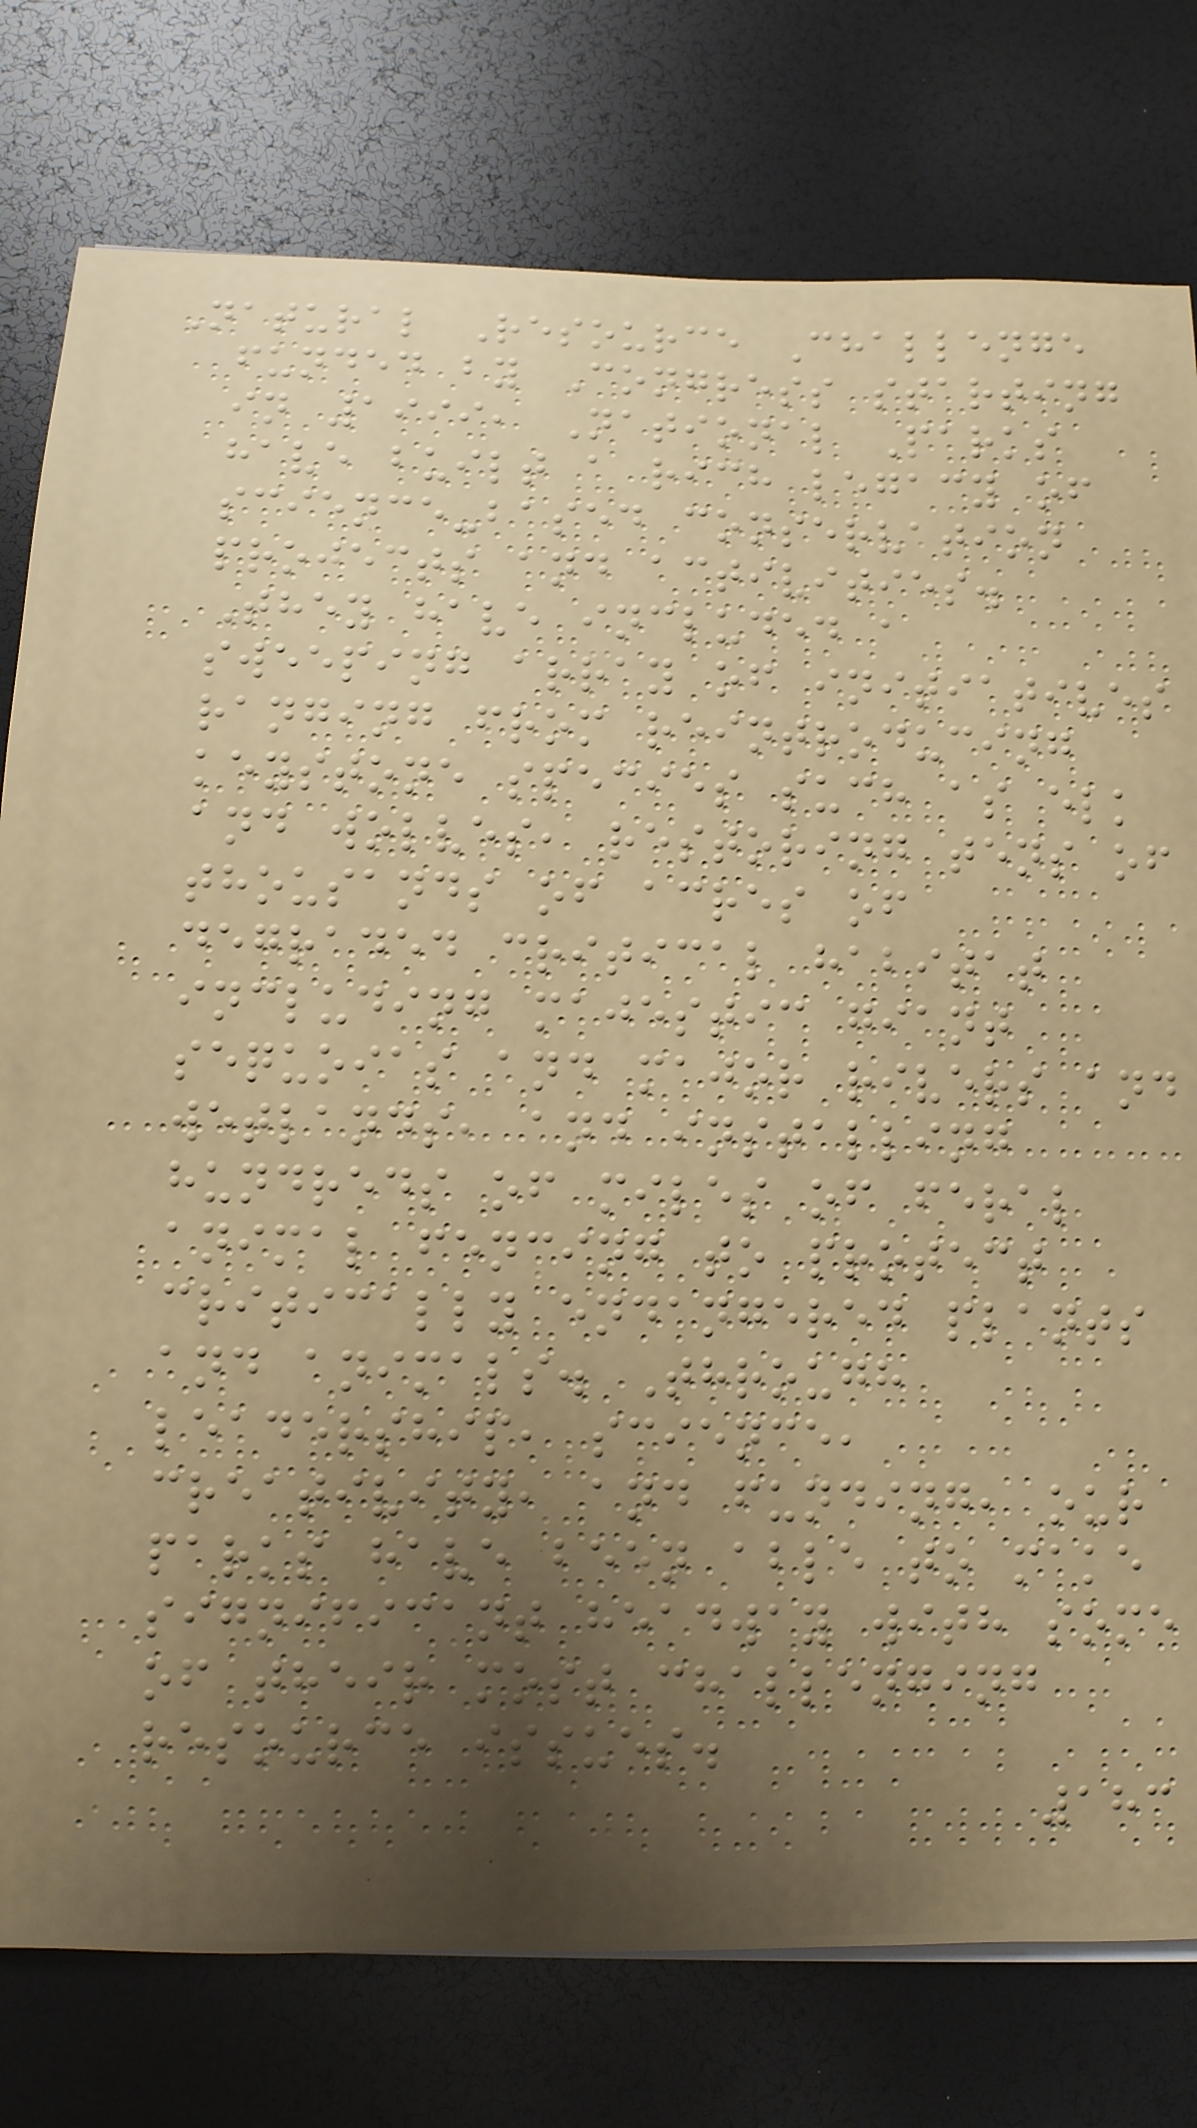Natural Resource Challenge
funded by Congress starting
in 1999, National Parks
have built a rich legacy of
science-based conservation
projects and activities.
They have included a
sweeping array of initiatives
ranging from reintroducing
keystone species such as elk
and wolves, restoring tens of
thousands of acres of
degraded critical habitat
including majestic giant
sequoias and major rivers and
wetlands, and installing
hundreds of miles of feral
animal fencing to protect
critically endangered plants
and animals. Through
leadership, science,
creativity, and funding, our
parks have been able to make
significant headway with some
of their most challenging
resource issues.
183
